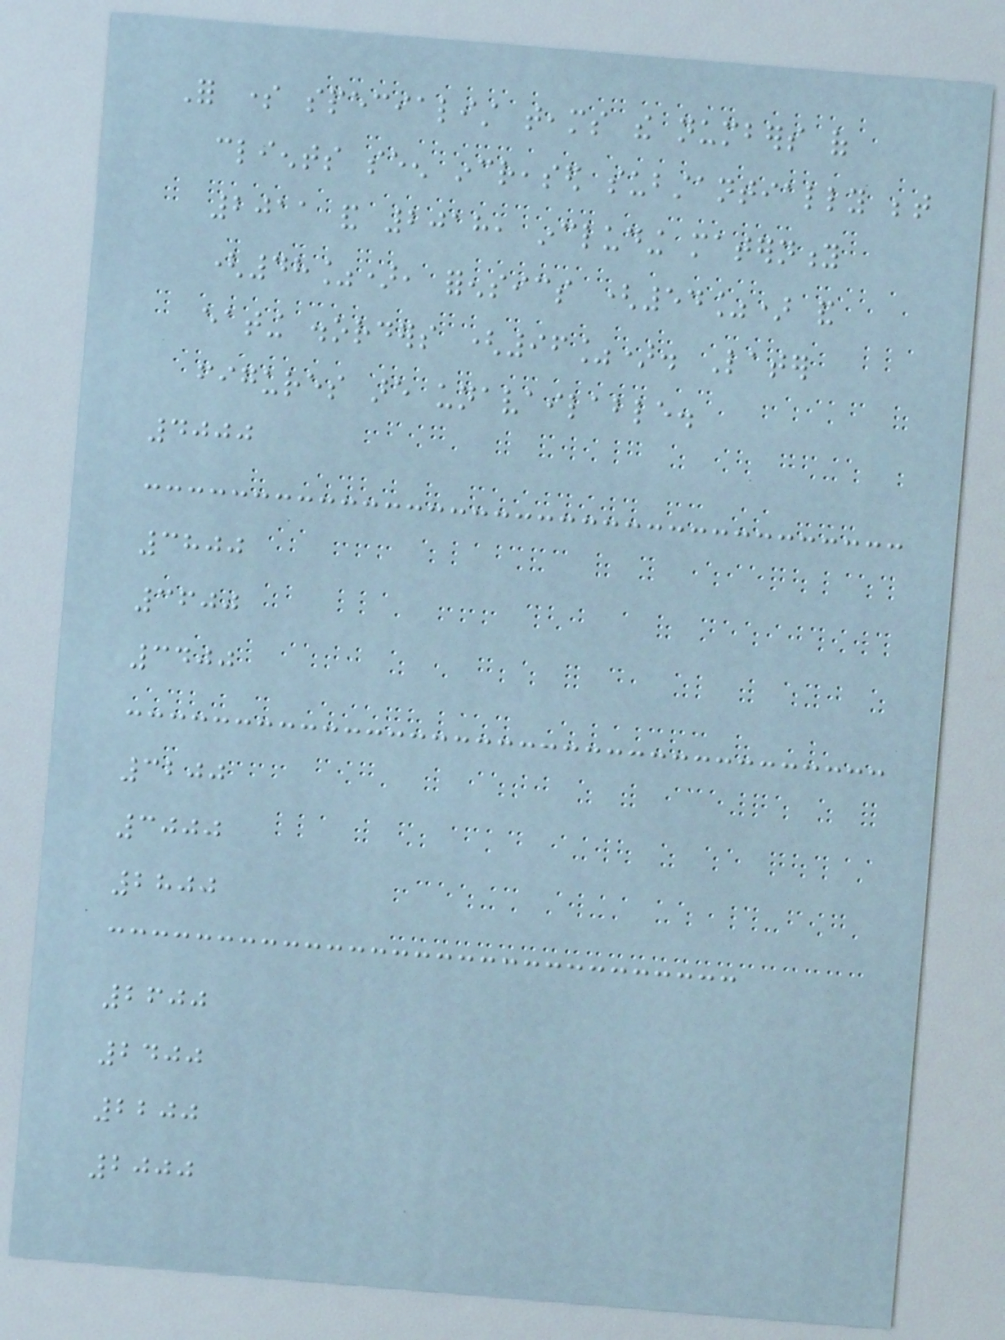For some specialist teams the numbers of
clients seen increased substantially between
2011 and 2018, including maternity
(48%), forensics (54%) and
eating disorders (96%). Later
figures are unavailable.
4000
3800
3600
3400
3200
3000
2800
2600
2400
2200
2000
